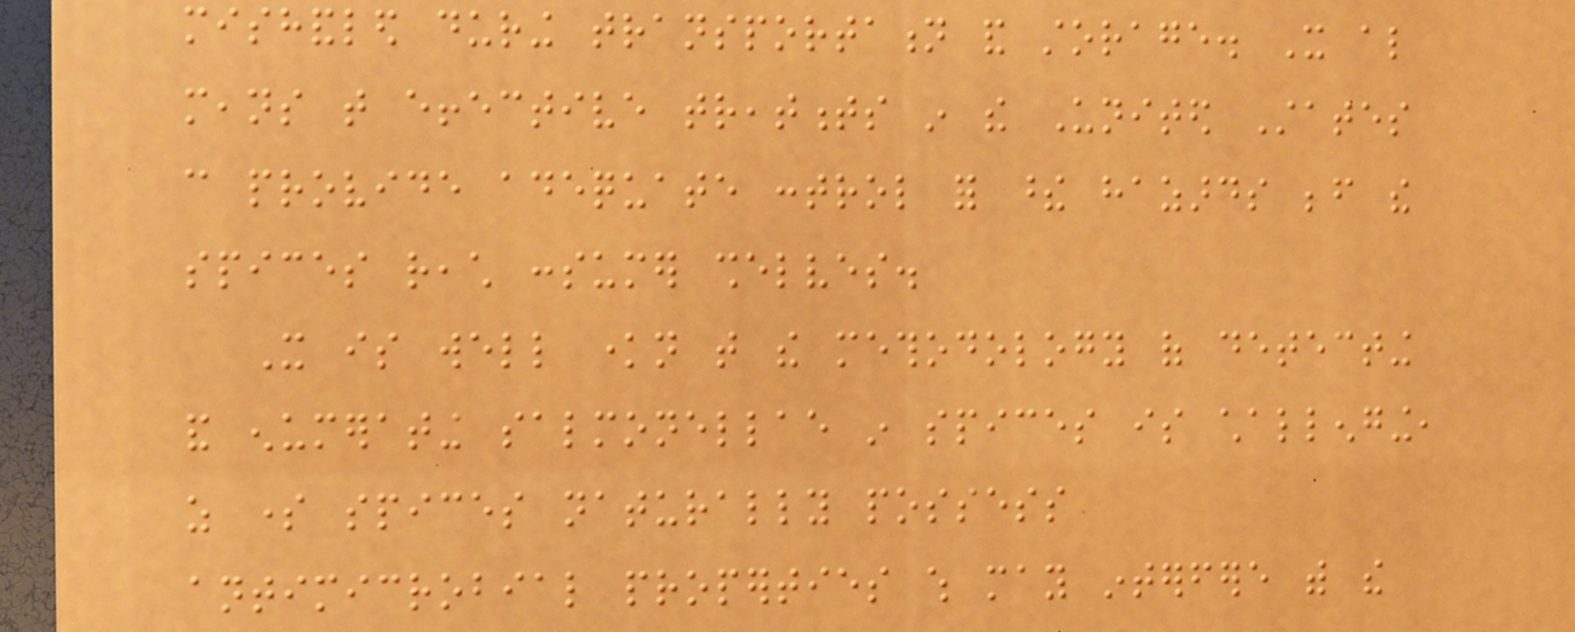mishandled during transportation and storage. It also
means that effective treatments in the United States
can provide adequate control for these hazards before the
spices reach consumer shelves.
It is well known that the methodology of detecting
and enumerating salmonellae in spices is challenging,
as some spices naturally possess
antimicrobial properties which may interfere with the
